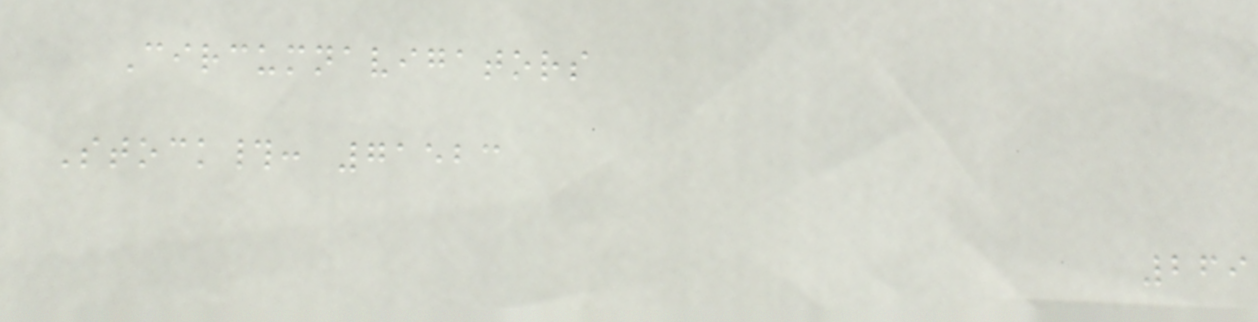Circumnavigators
Stock#: 71523
269
